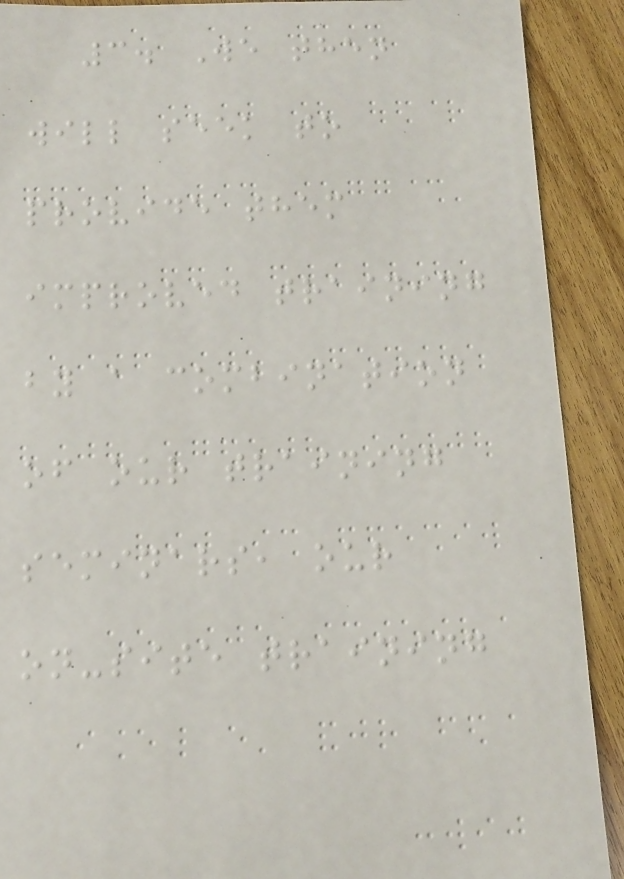3. We then
will seek to
provide them
improved training
by a combination
of our training
seminars, our
on-site training
